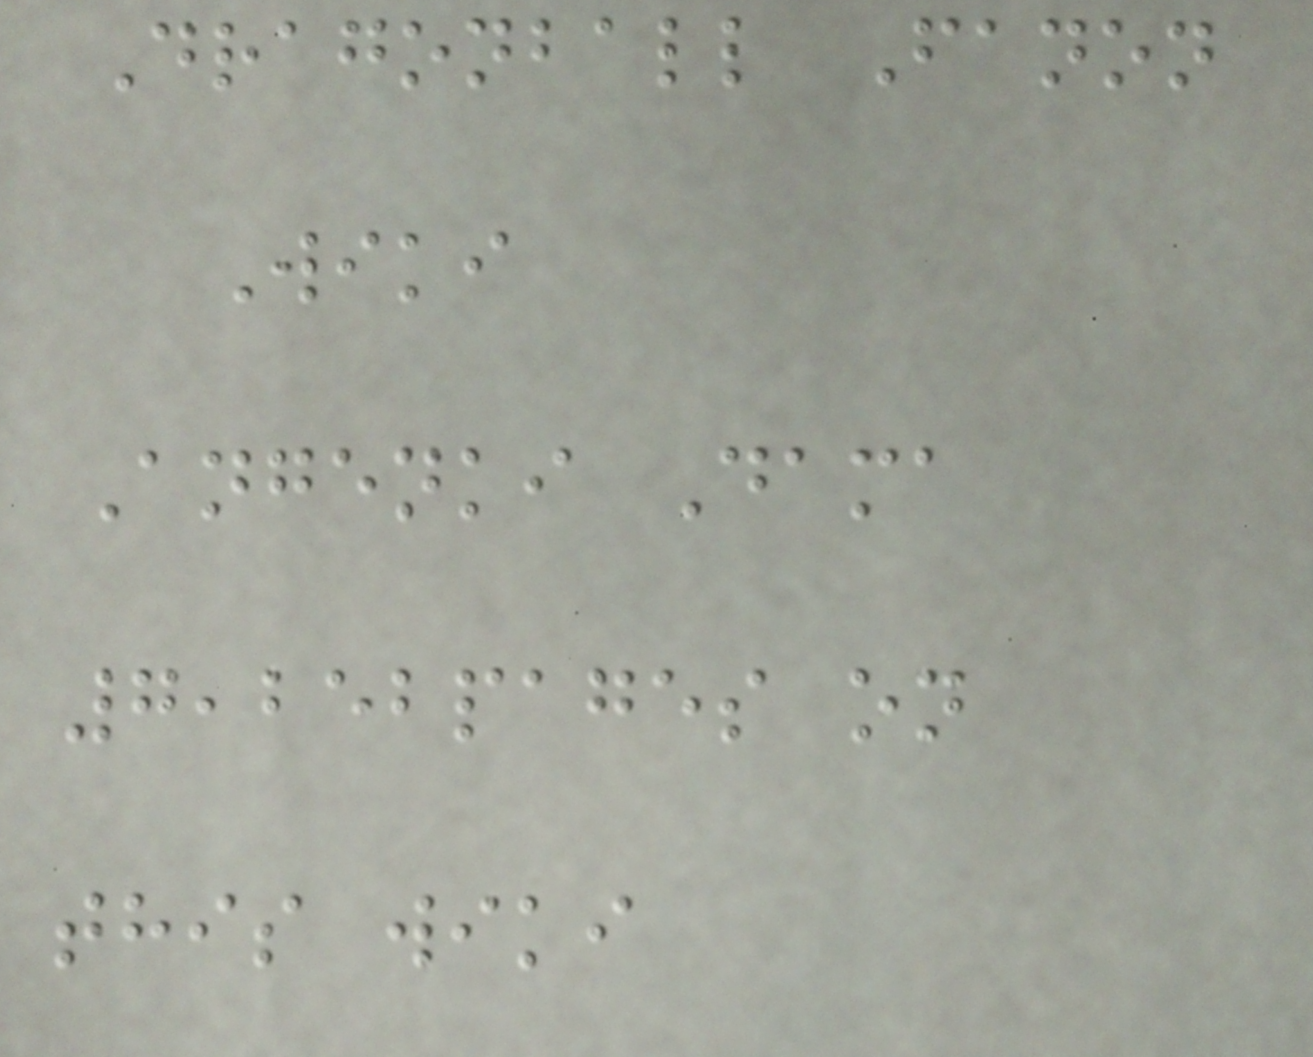Dragonball Fanon
Wiki
Angenki Dama
7,252pages on
this wiki
